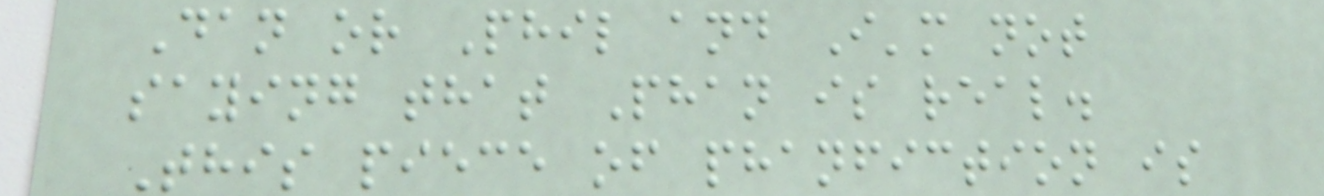Dan or Phil and I'm not
saying that Phan is real.
This piece of phanfiction is
